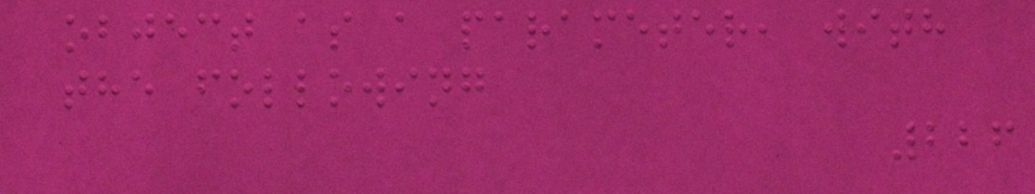object as a parameter, with
the following
226
